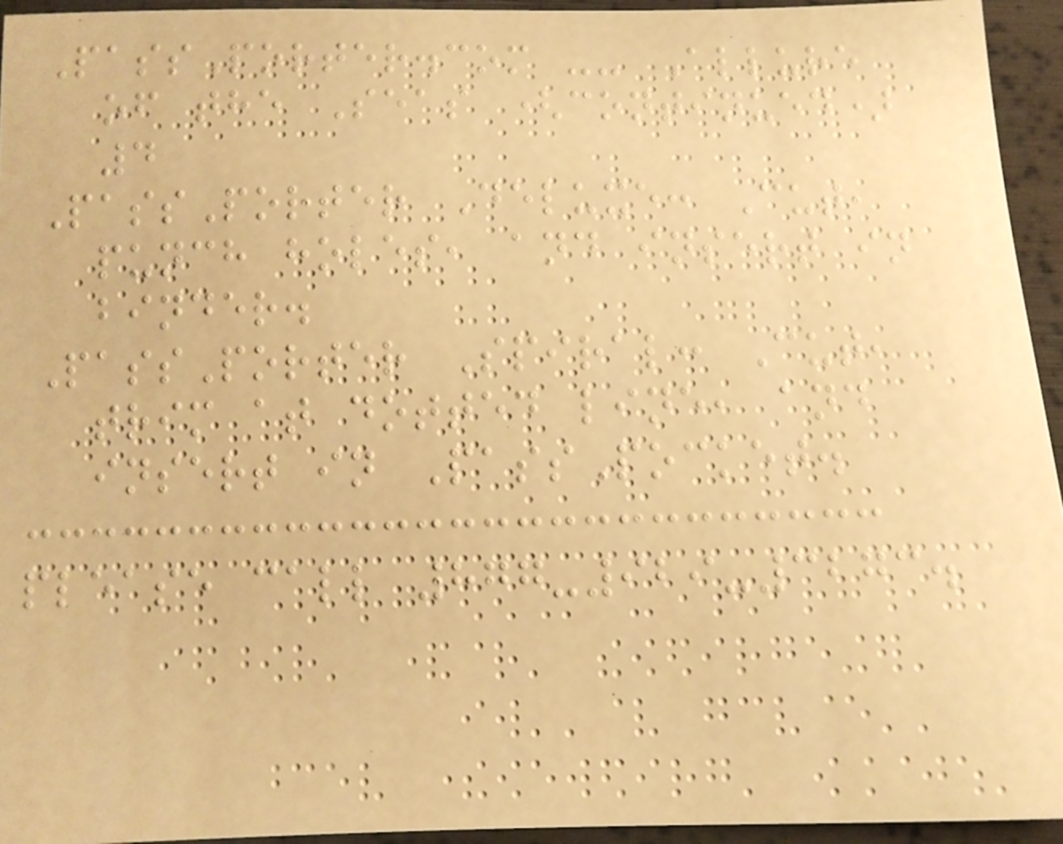PassPorter.com -- Allure
of the Seas (continued)
4
PassPorter Deluxe: Cut,
punch holes, and insert in
binder.
PassPorter Spiral: Cut,
trim at dotted line, and
insert in PassPocket.
please call 877-929-3273.
